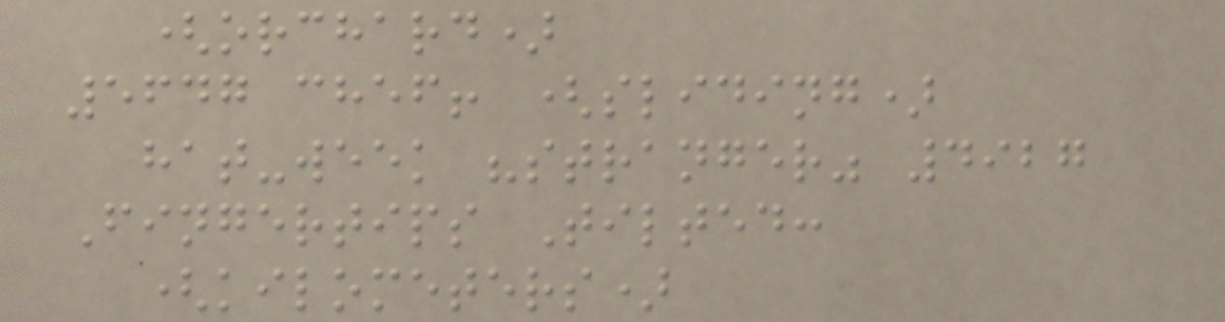(orchard)
5647 chef! (sliding)
hat-week "stranger" 4927
Fingertips Tilted:
(kilometers)
